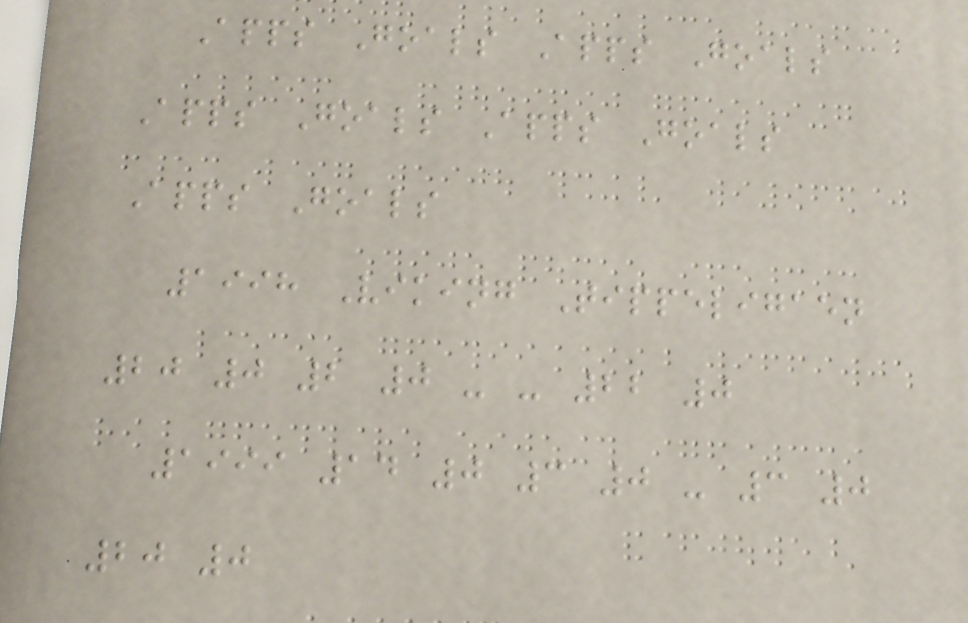Apps Goals Apps Goals
Apps Goals Apps Goals
Apps Goals
1998 Viking Tippeligaen
20 0 2 0 - - 22 0
1999 14 0 3 0 - 3 0
20 0
